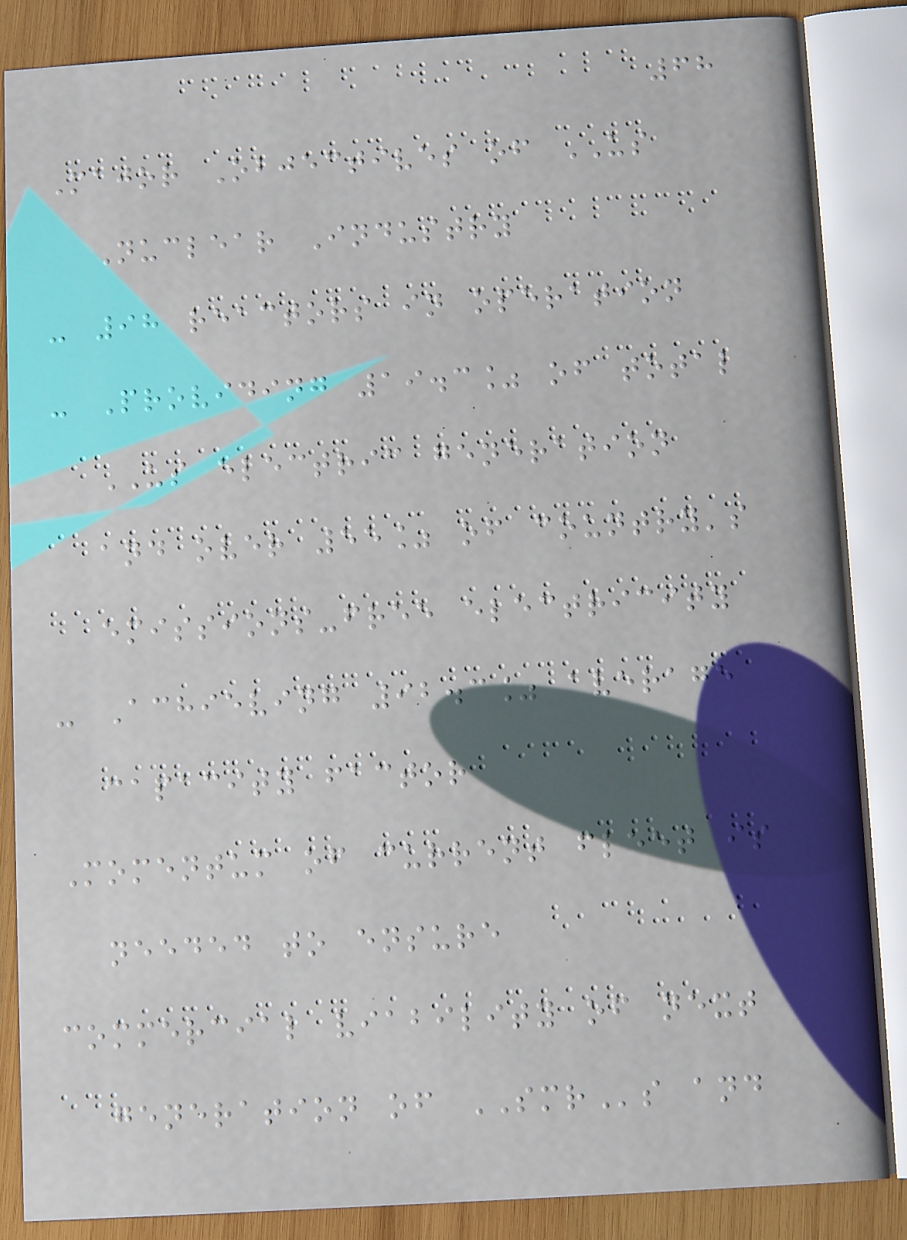68
Major Objectives of US
Nuclear Industry
- 98 reactors in operation
- Providing 19.3% of total
US electric generation
and over 55% of country's
emissions-free electricity
- Achieving 92.3% average
capacity factor
Momentum of current fleet is
needed to ensure
commercial viability of next
generation of SMRs and
